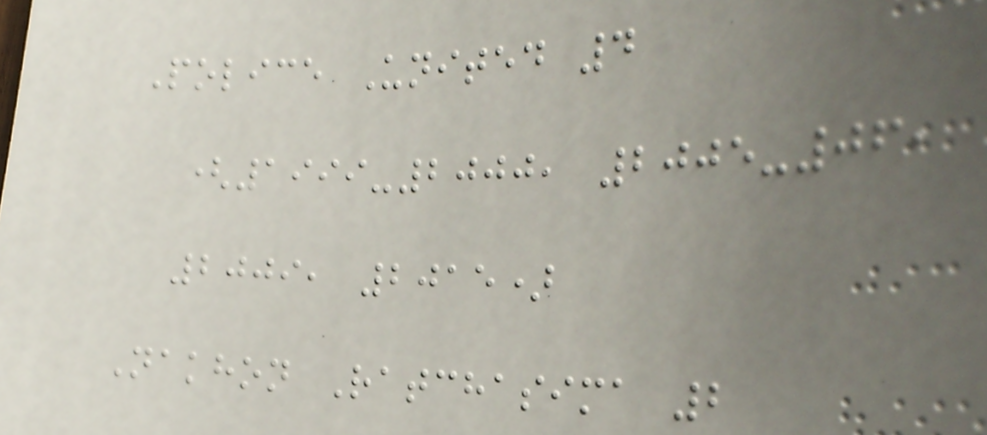Police United 4
(1999-2000, 2005-06,
2009, 2015)
Nakhon Ratchasima 2
